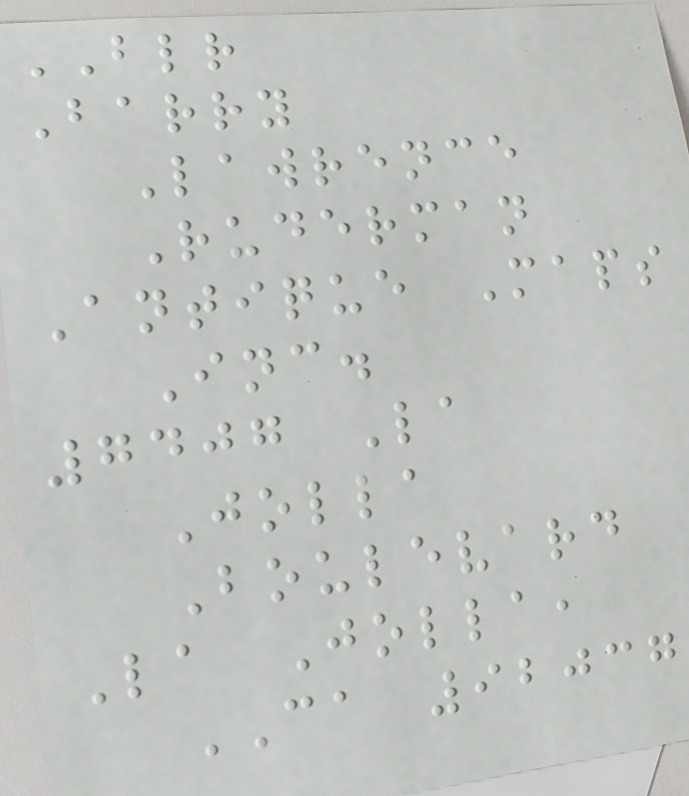BLR
Barry
Lawrence
Ruderman
Antique Maps
Inc.
7407 La
Jolla
Boulevard
La Jolla,
CA 92037
